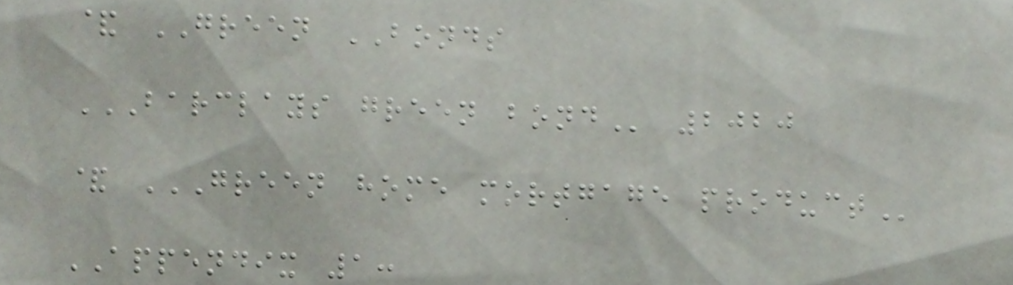& GREEN BONDS
BARCLAYS GREEN BOND 2020
& GREEN HOME MORTGAGE PRODUCT
APPENDIX 1:
